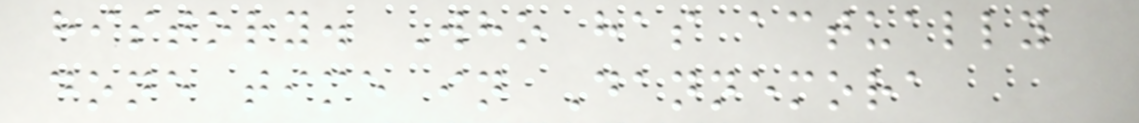history. Who has actually
done time in Dannemora
